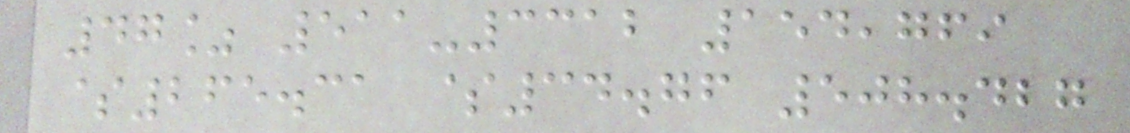47% 511-3312 154,769
$265.31 $34.76 508.427
